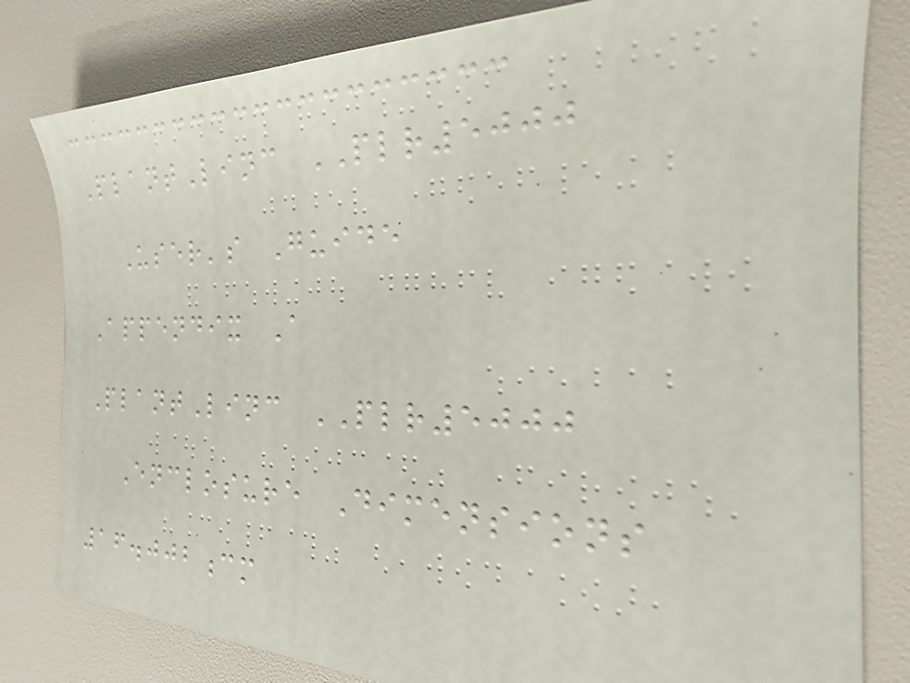PlantLinc PLR5000
User's Guide
Appendix A
PlantLinc PLR5000
Enclosure Dimensions
16.002cm
